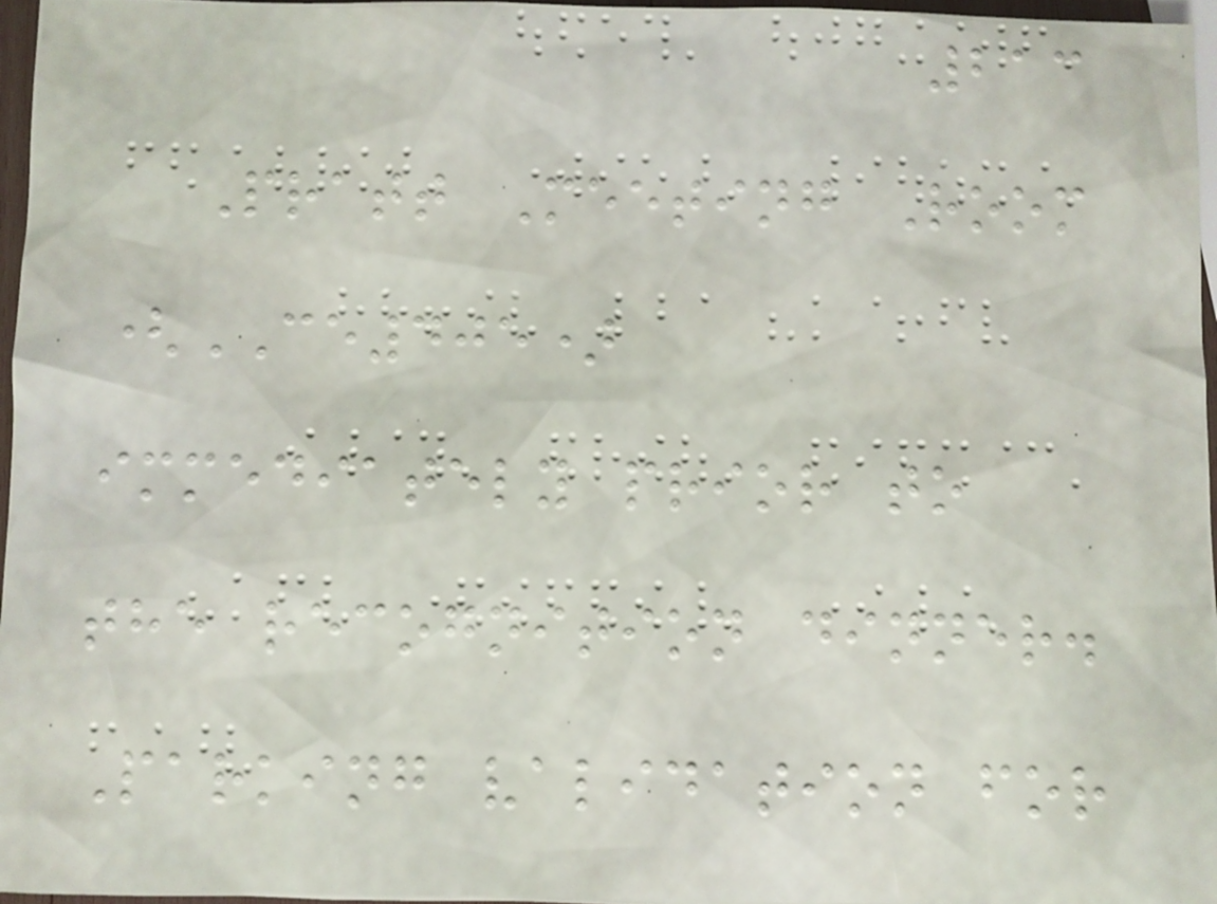213
Pratt Meeting Room
(CE405)
immediately prior to
the recognition dinner.
Parking validation for
